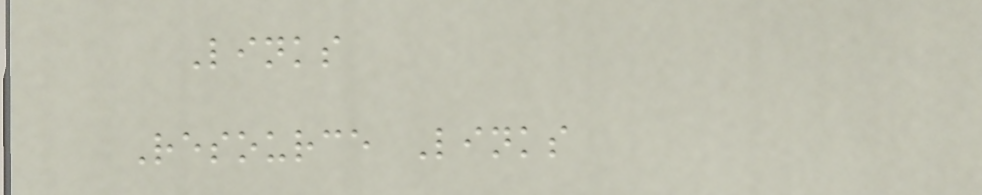Links
Resource Links
